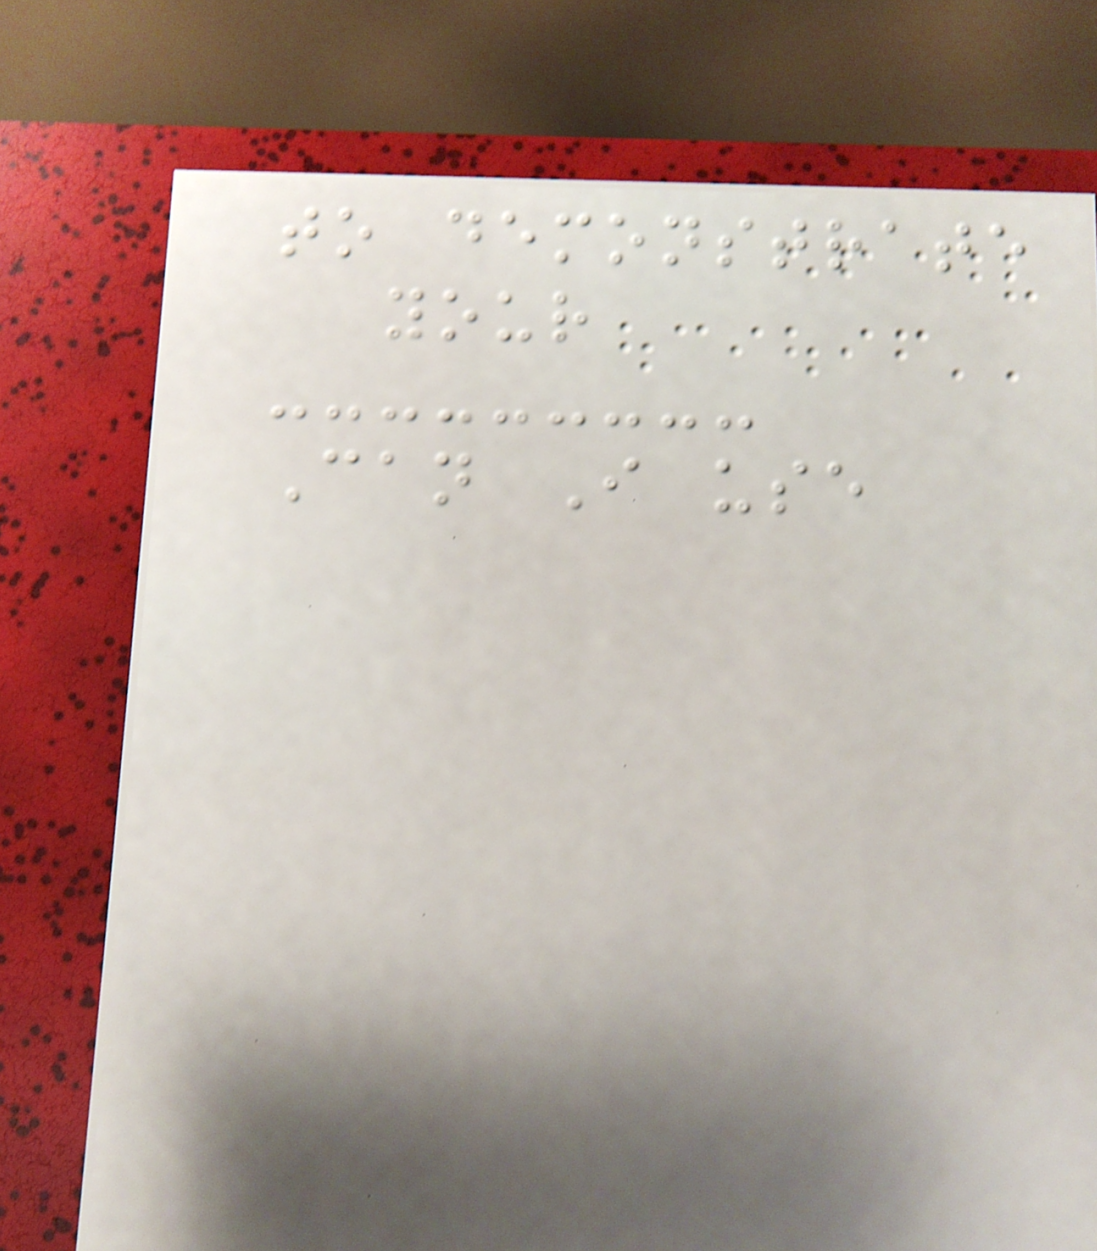to demonstrate
your
Can I use
